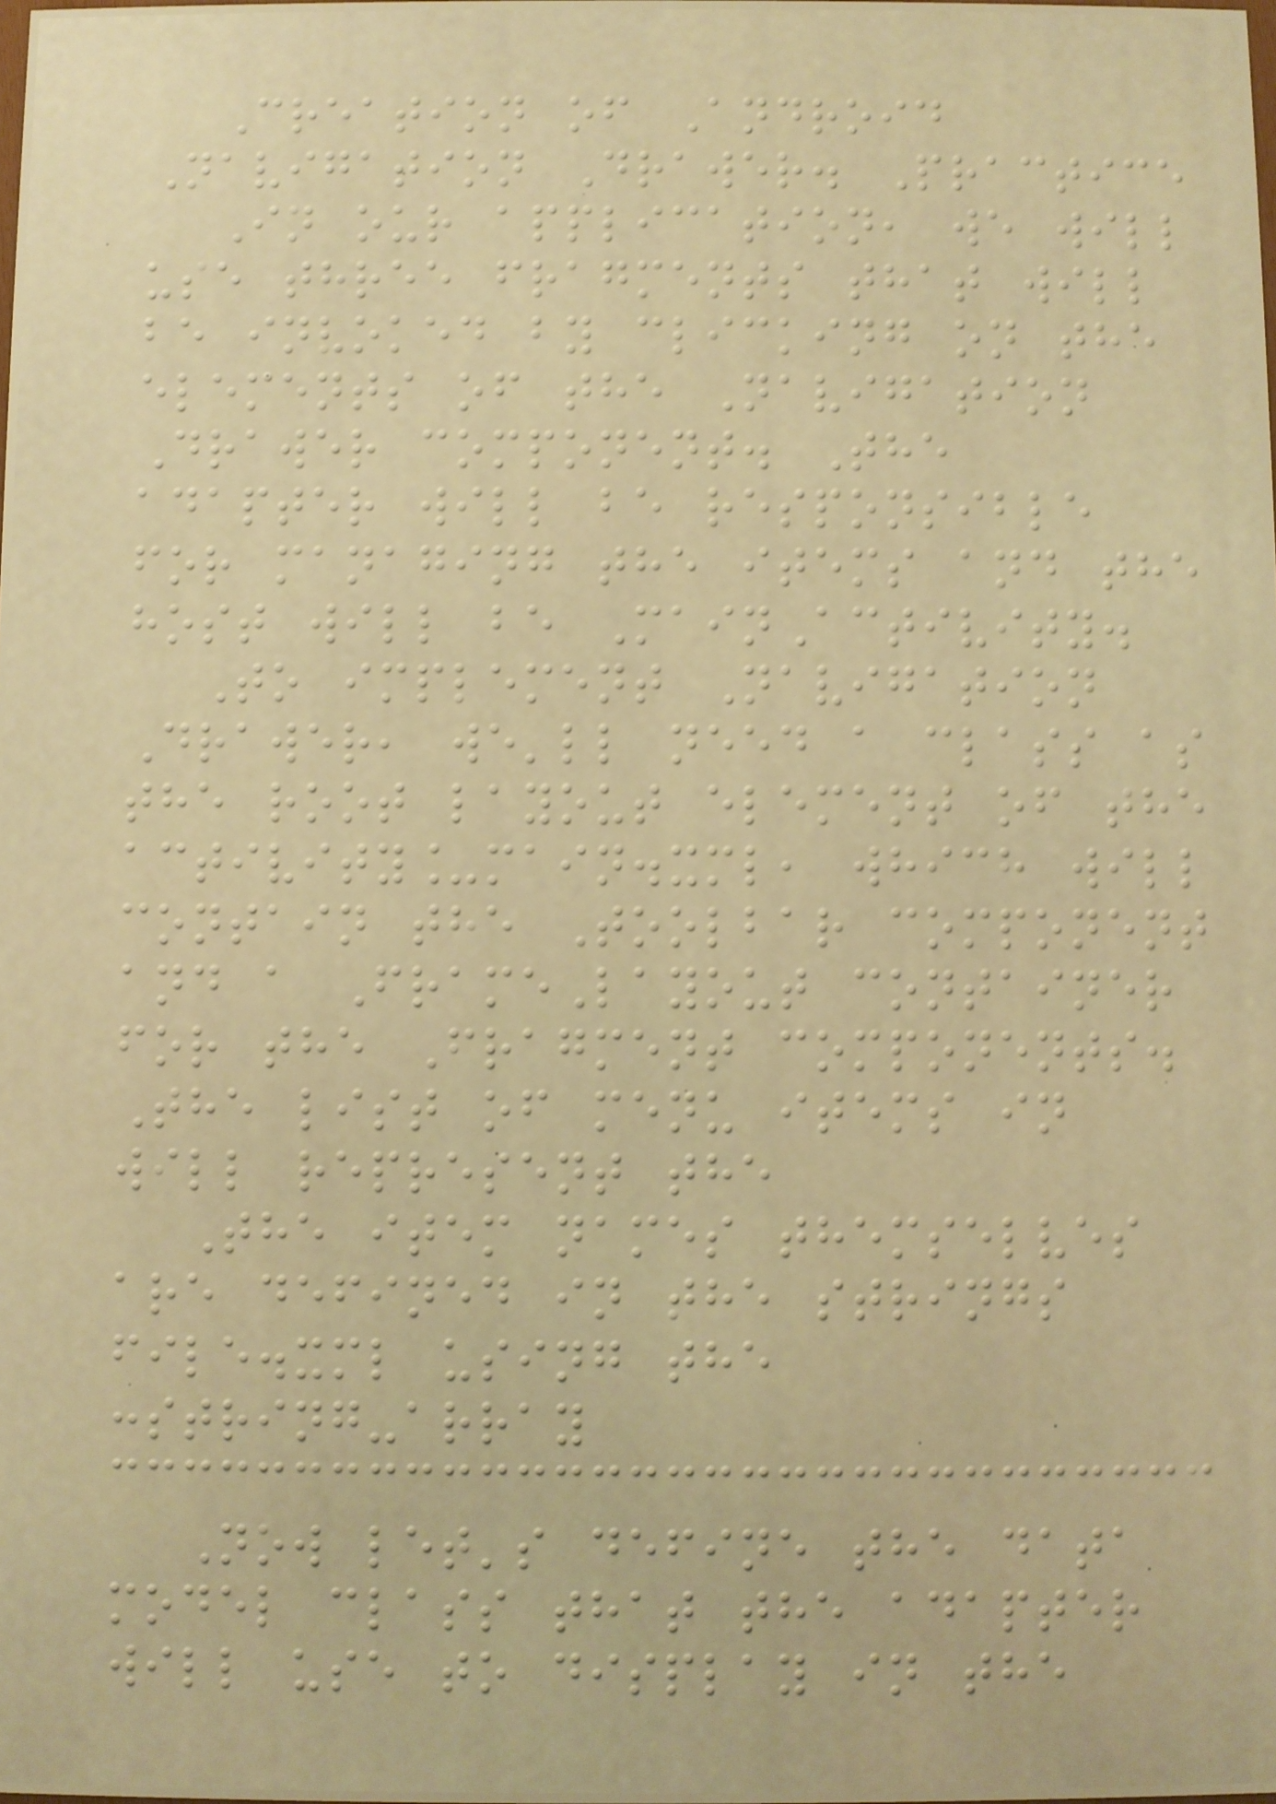Creation of Android
Navigation Drawer. Practice
In our application, we will
use three fragments that will
be invoked by clicking on the
elements of the Navigation
Drawer component. The
adapter will be responsible
for managing the items and the
host will be MainActivity.
To implement Navigation
Drawer, we'll need a class as
the root layout element of the
activity_main.xml, which will
contain the Toolbar component
and a FrameLayout container
for the Fragment components.
The list of menu items in
will represent the
The item names themselves
are defined in the strings
file.xml using the
:string-array
Now let's define the data
model class that the adapter
will use to display in the
